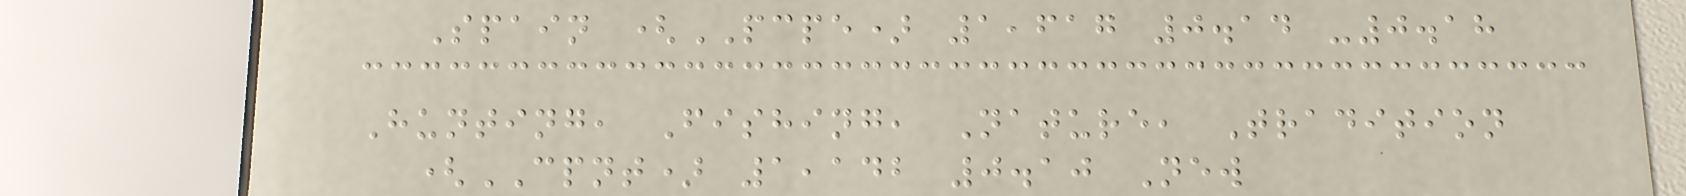Spain (PCPE) 1,617 0.14 -0.18
Hunting, Fishing, Nature, Tradition
(CPNT) 1,142 0.10 New
